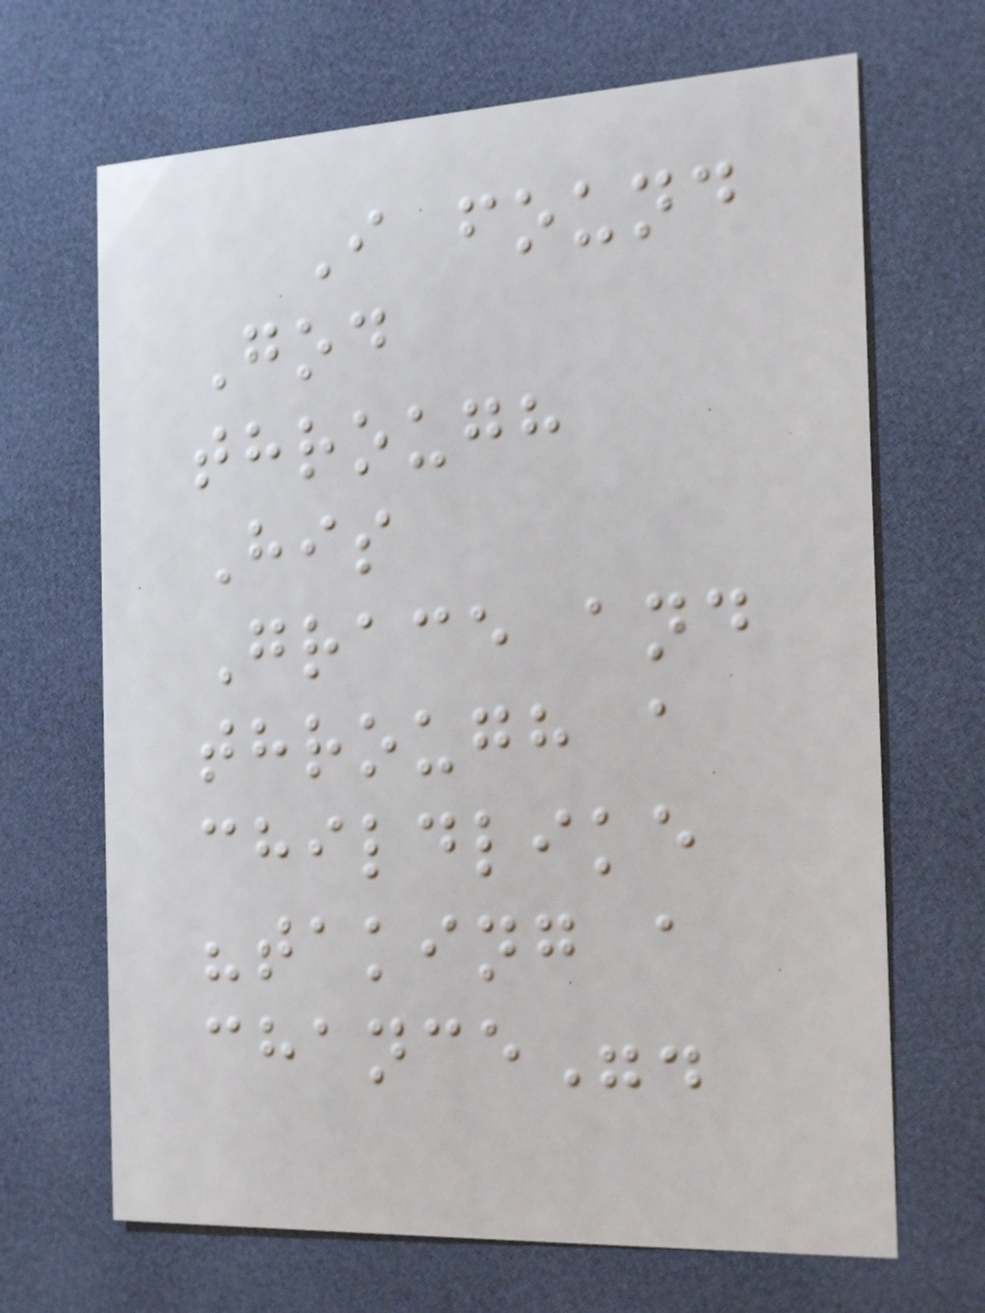I found
God
through
His
Grace and
through a
childlike
"taking a
chance".
